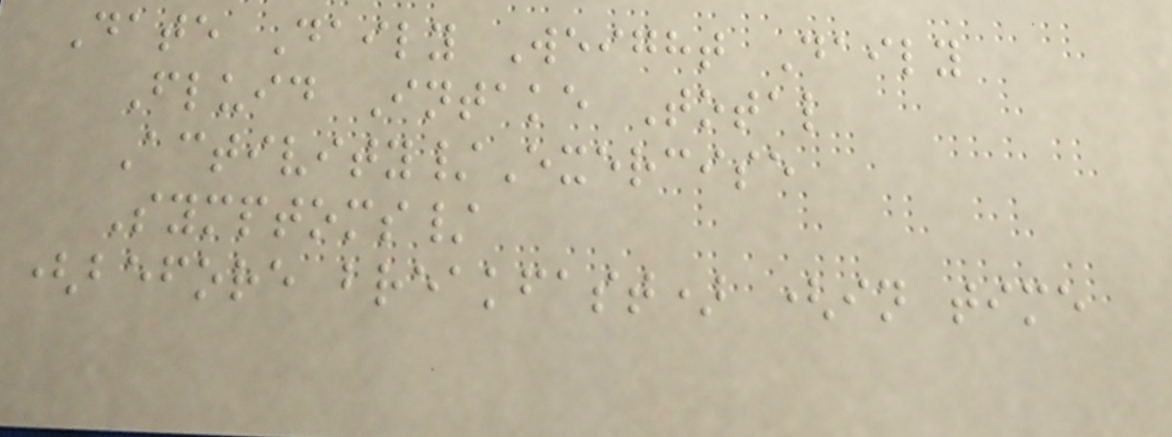Date Daily Weight Daily
Fluid Intake Total
Activity/Exercise
Symptoms/
(before breakfast) (in time
